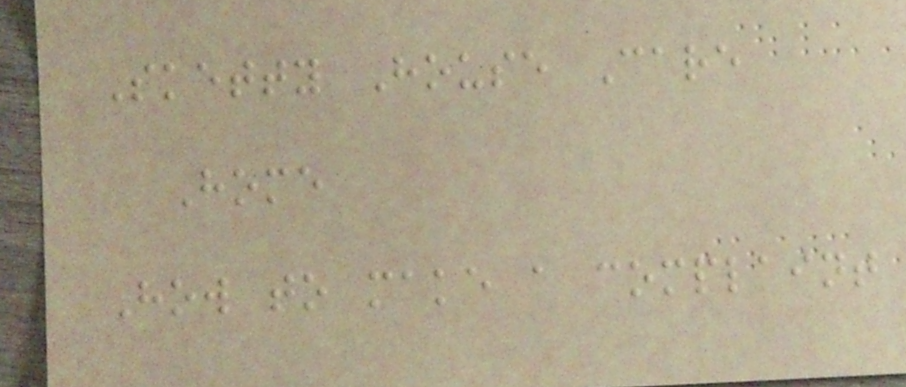Sketty House Care
Home
How to make a complaint
